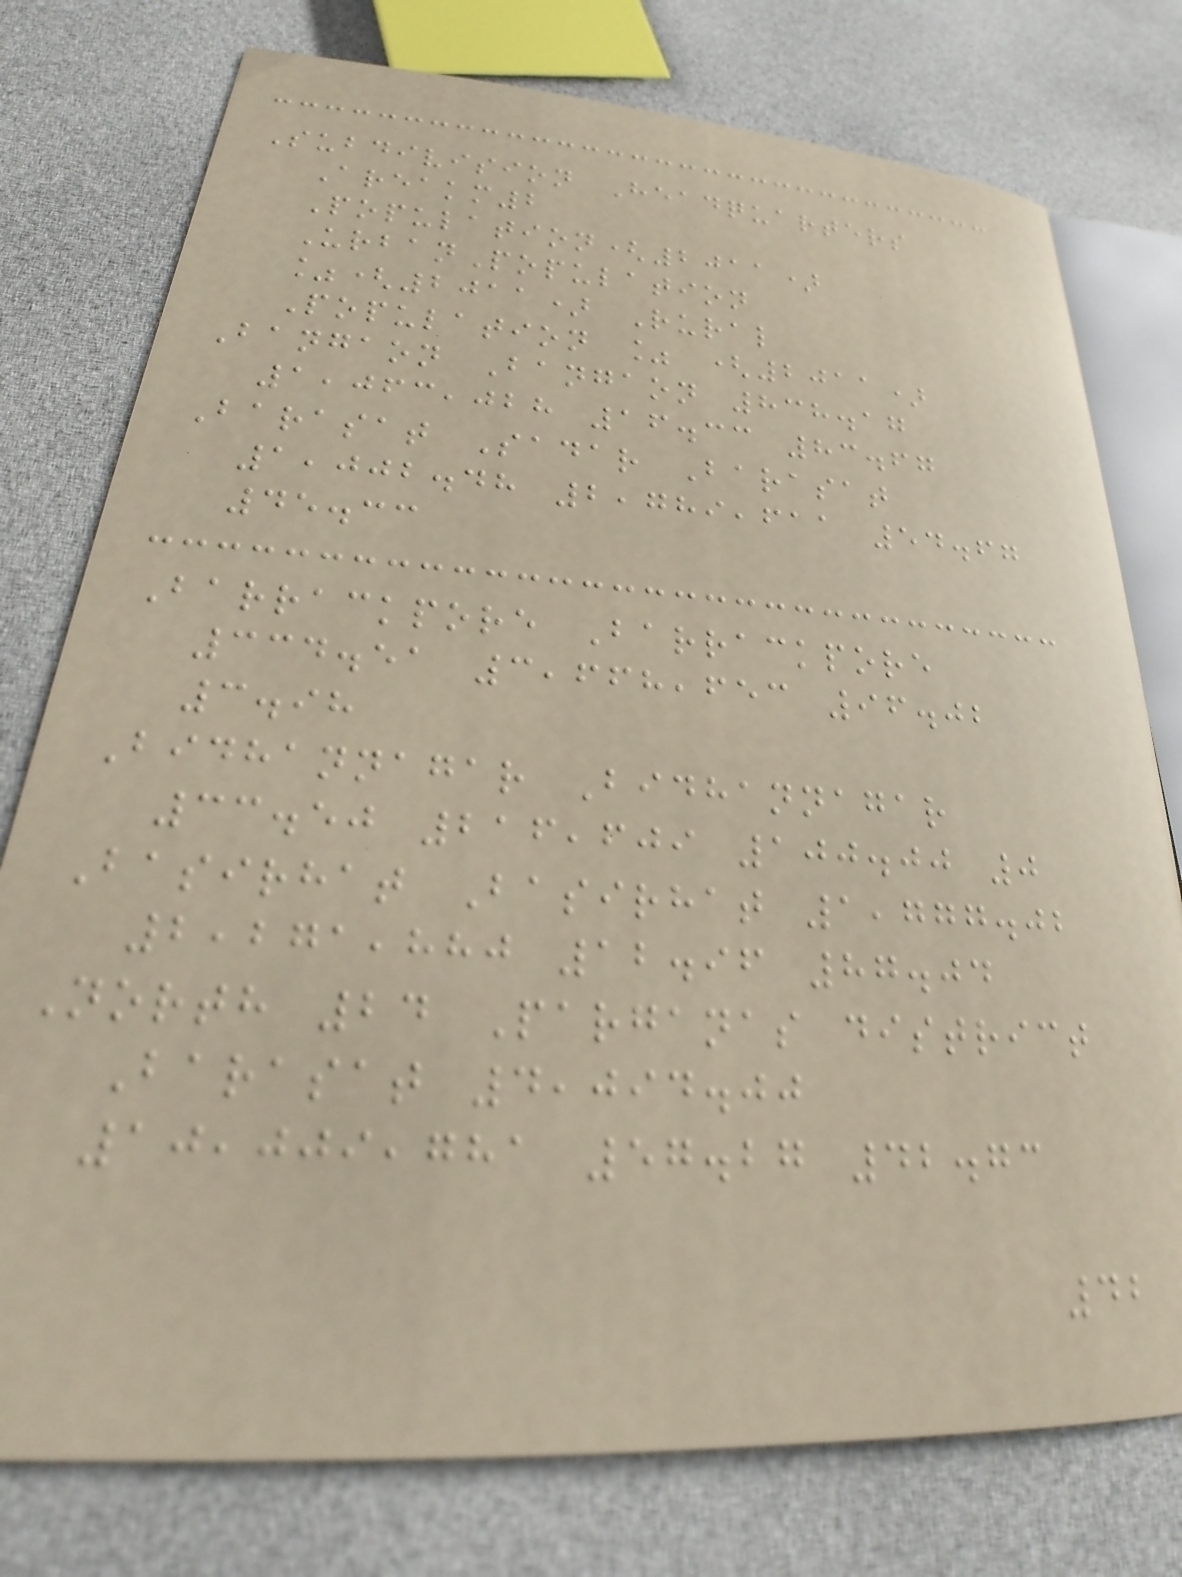Subdivision Headquarters
Areakm2
Population(2011)
UrbanPopulation
%(2011) Rural
Population % (2011)
Bangaon Bangaon 838.17
1,063,028 16.33 83.67
Barasat Sadar Barasat
1,002.48 2,789,611 54.67
45.33
Barrackpore Barrackpore
334.51 3,668,653 96.02
3.98
Bidhannagar Bidhannagar
33.50 216,609 100.00 0
Basirhat Basirhat 1,777.02
2,271,880 12.96 87.04
North 24 Parganas district
Barasat 4,094.00
10,009,781 57.27 42.73
42
